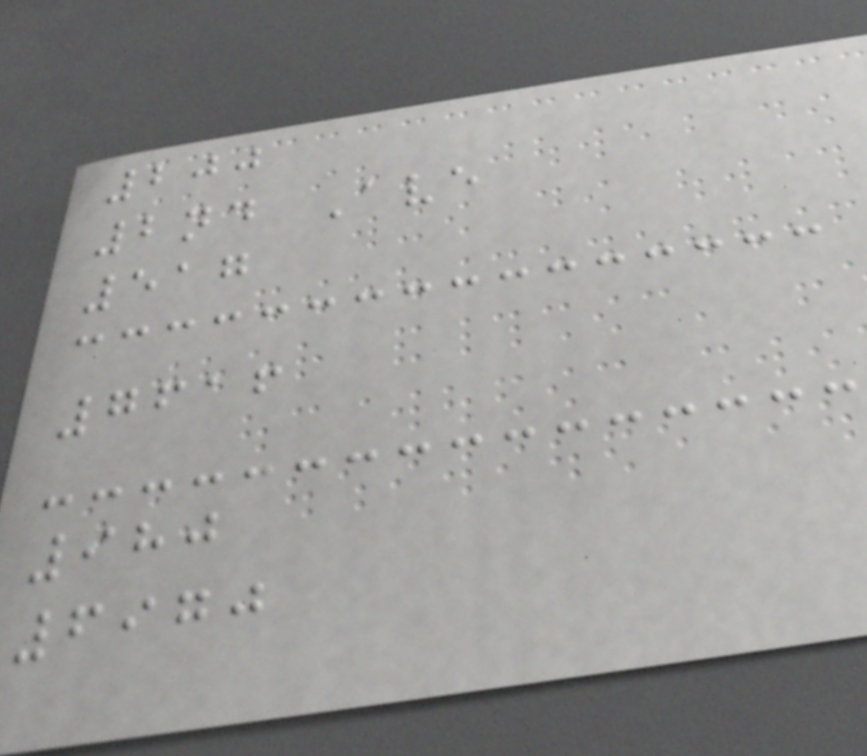200
2nd Ave
517
7616
980
6970
